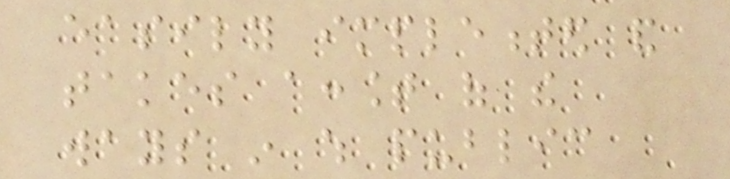easily implemented and
takes account of the
ways in which public
